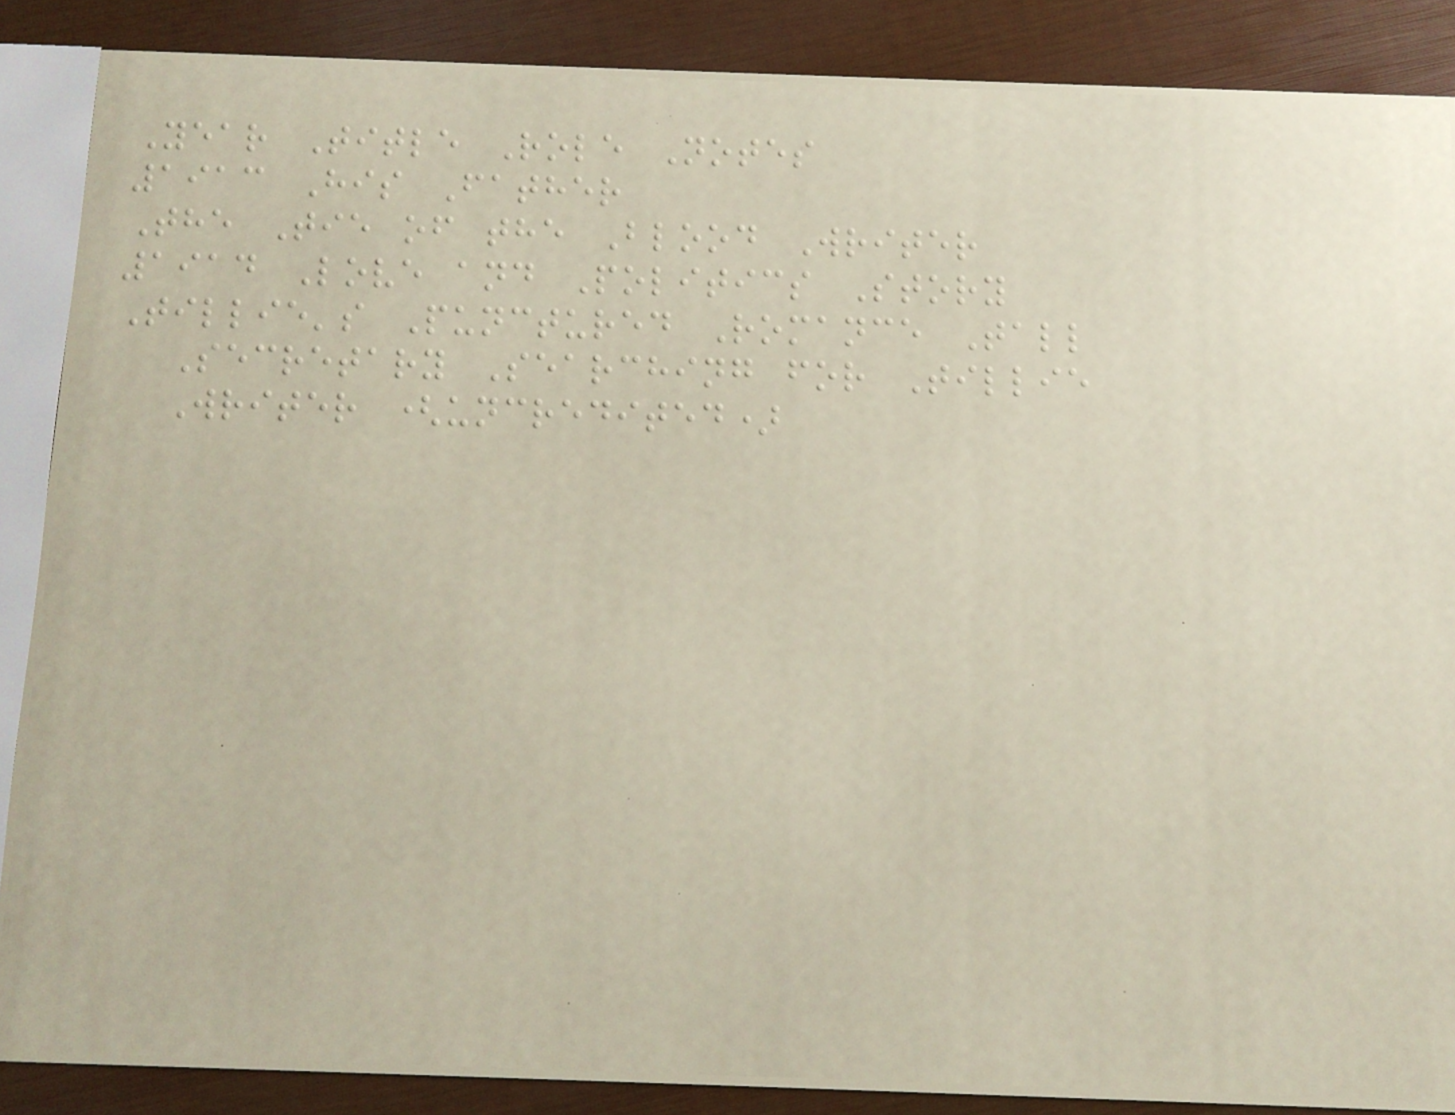Year Title Role Notes
1913 His Father
The Tie of the Blood Writer
1914 Love and Politics Story
Tillie's Punctured Romance Tall
Secretary Searching for Tillie
Writer (uncredited)
